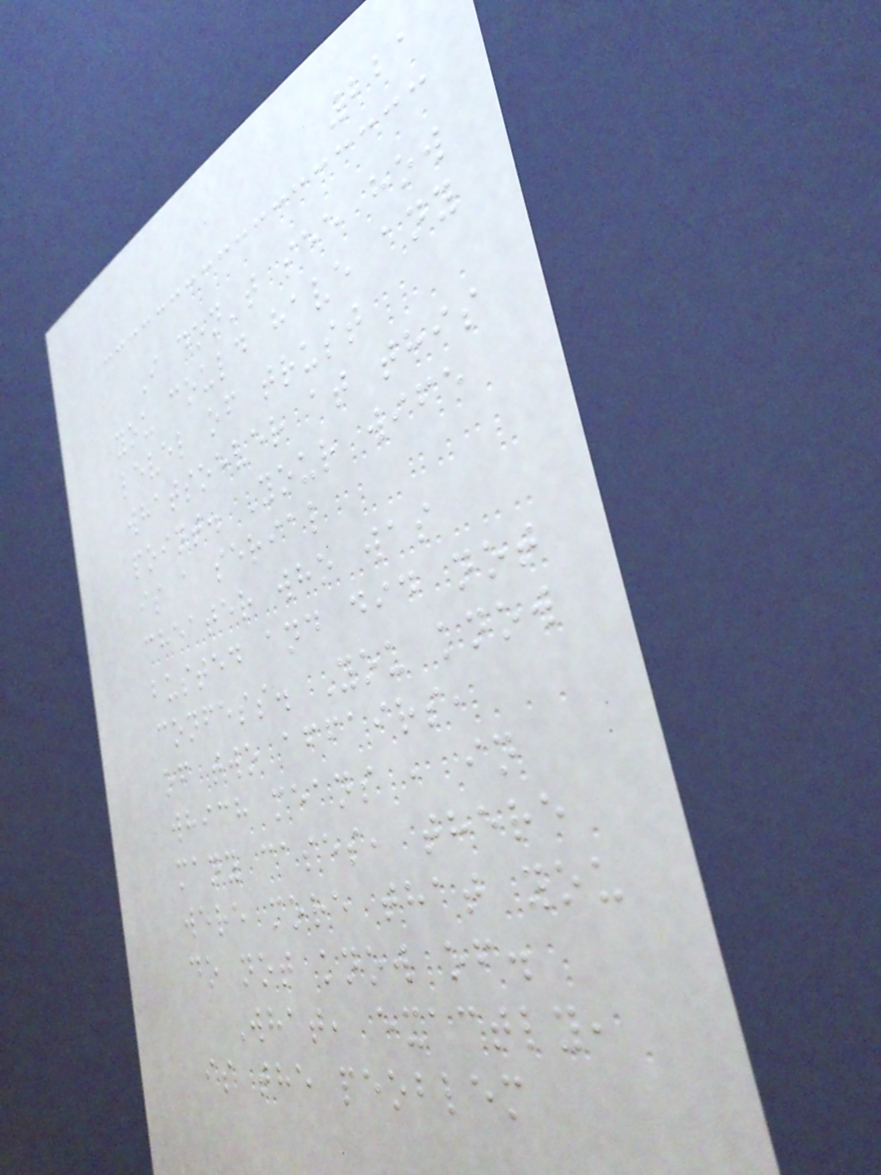221
I don't see how
you could have any
level of trust
whatsoever at this
point. Your wife
is a serial
cheater who was
busted and did not
confess. You know
of two affairs,
which means , in
many cases, there
were more that you
do not know of.
What, exactly,
is the peoblem
